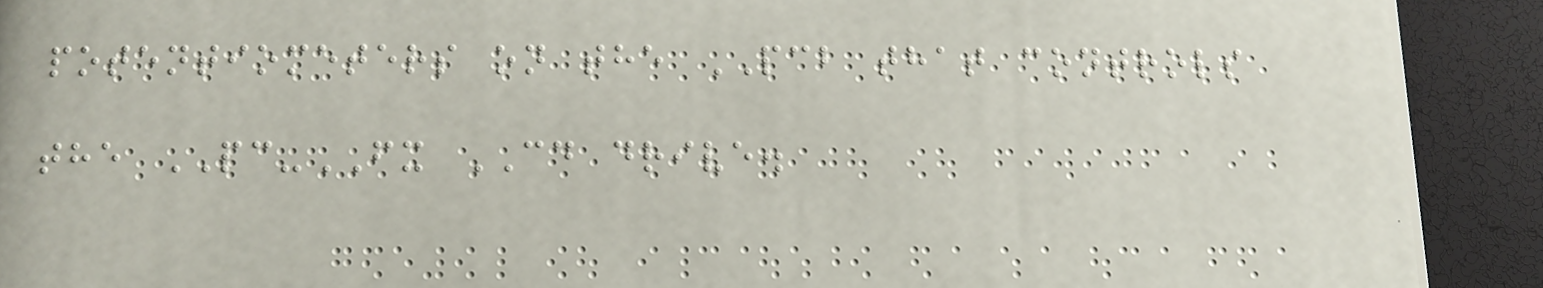potentiometers on the PCB that controls
the PC-FX CD drive.
